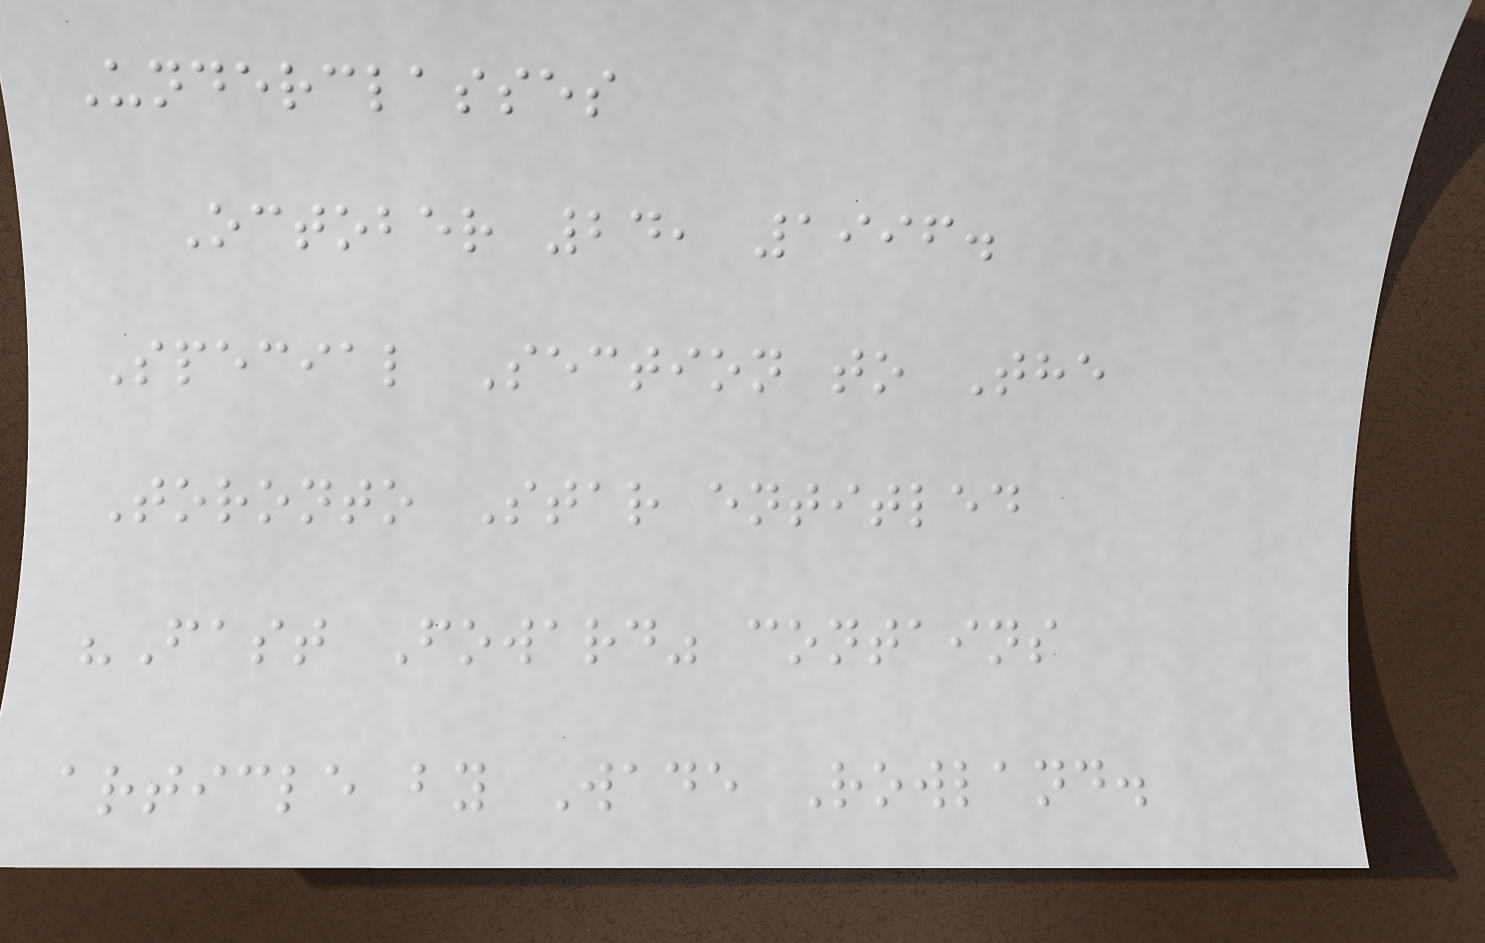Underclasses
October 24, 1996.
Special Section to The
Toronto Star entitled
"Fast Foward" contains
article by Wade Rowland.
